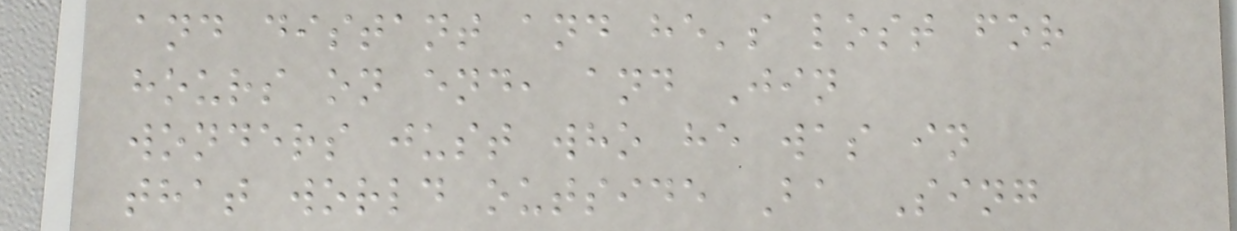and distant and he's lost for
hours on end, and Jin
wonders just who he was in
that world outside Ba Sing
